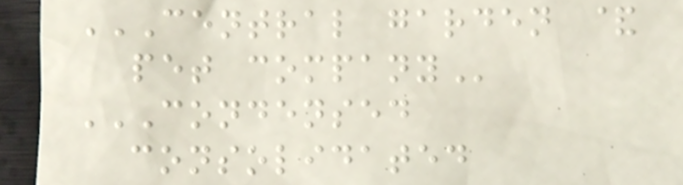CENTRAL GARDEN &
PET COMPANY
CONDENSED
CONSOLIDATED
